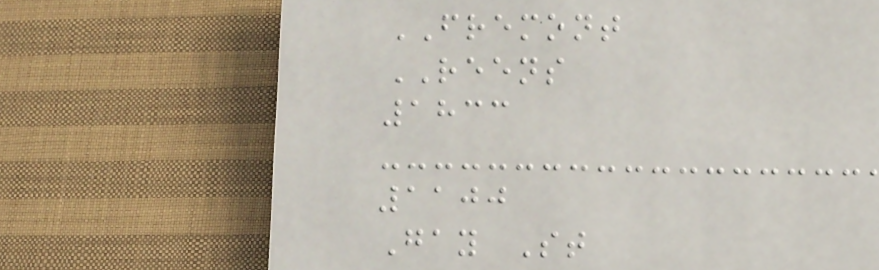FREMONT
REENS
1833
1100
Gay St
